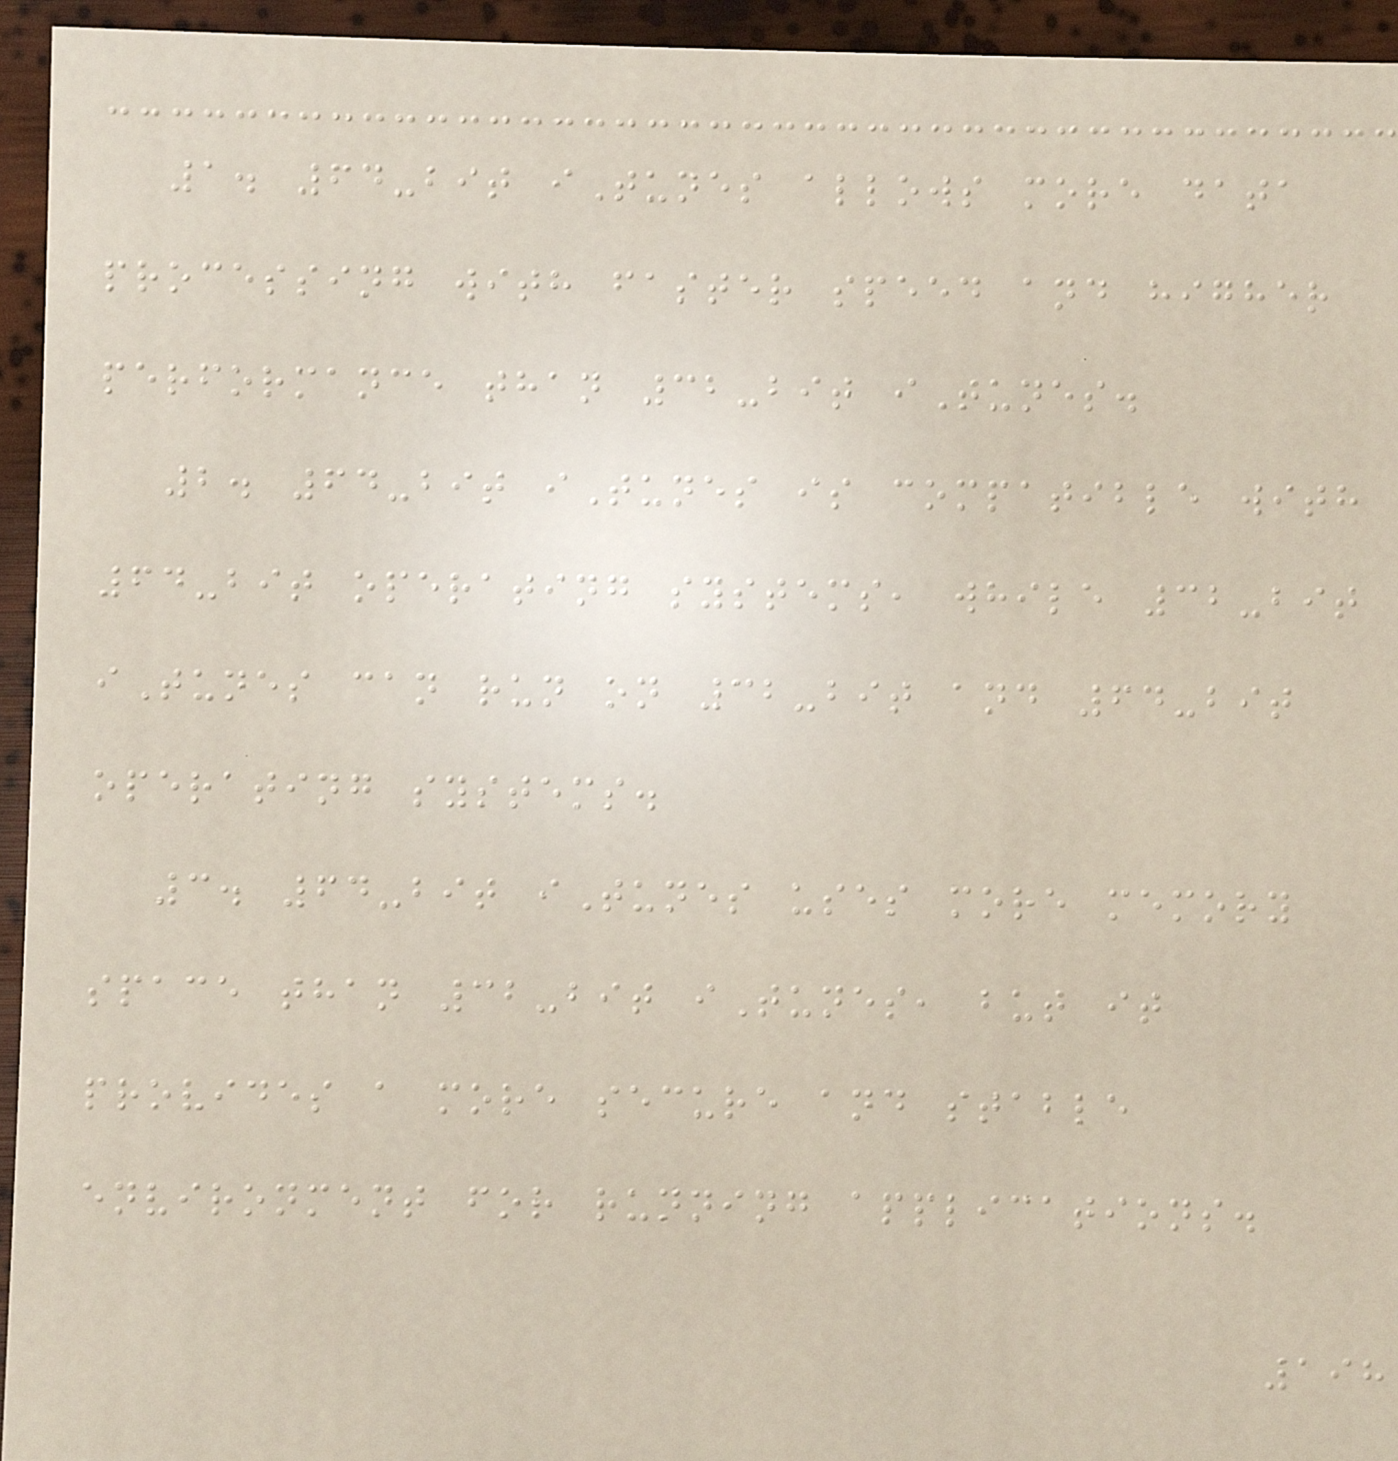1. 64-bit iTunes allows more data
processing with faster speed and higher
performance than 32-bit iTunes.
2. 64-bit iTunes is compatible with
64-bit operating systems, while 32-bit
iTunes can run on 32-bit and 64-bit
operating systems.
3. 64-bit iTunes uses more memory
space than 32-bit iTunes, but it
provides a more secure and stable
environment for running applications.
198
